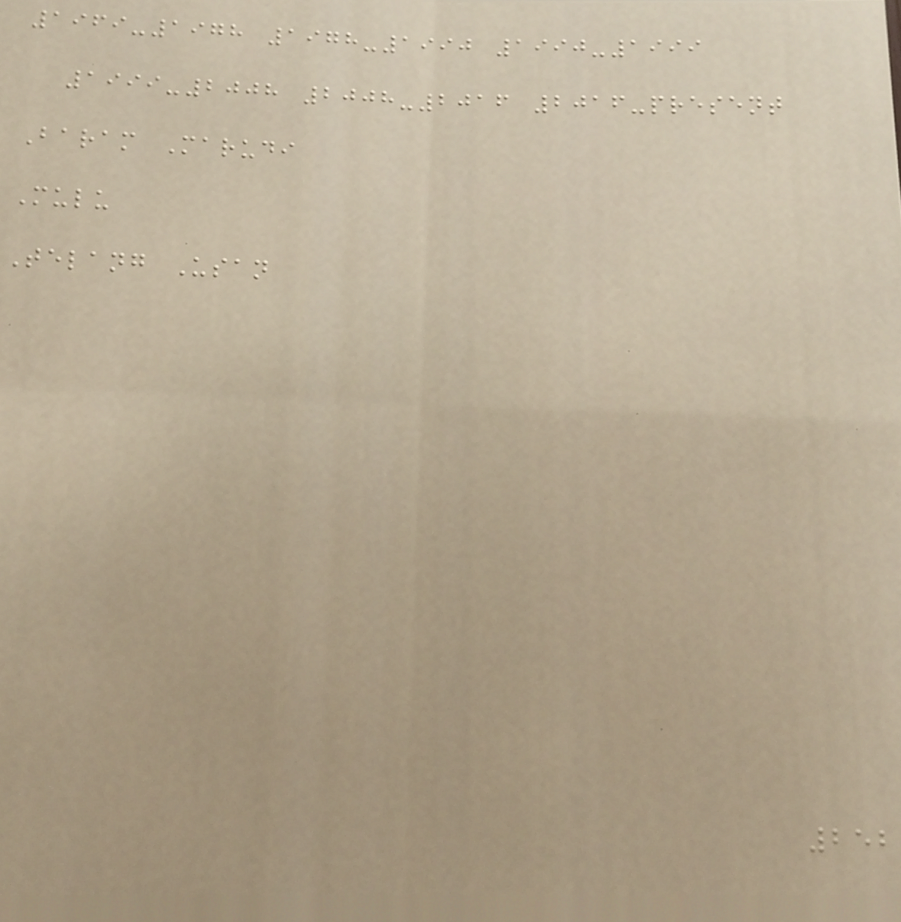1969-1978 1978-1990 1990-1999
1999-2008 2008-2016 2016-present
Baram Marudi
Mulu
Telang Usan
252
